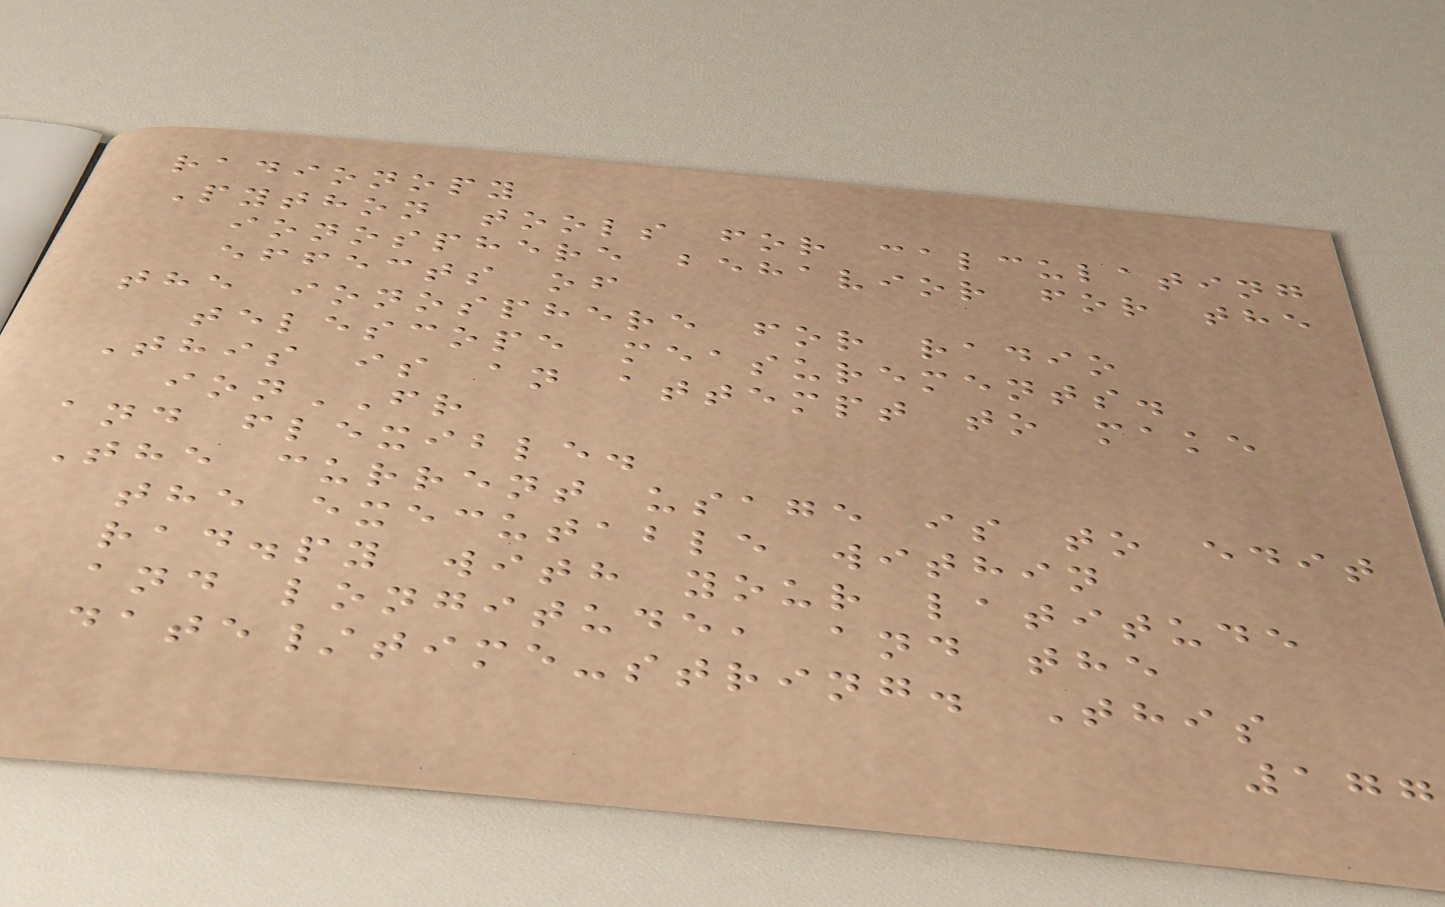radionopy
Python tools for calculating
ionosphere behavior for the
effects of
the ionosphere for radio
telescope measurements.
This is an attempt to make
ionFR
and flexible.
The current usage is to edit
the executable within
rad.py with your latitude
and longitude, and the
date/time-string. This
177
